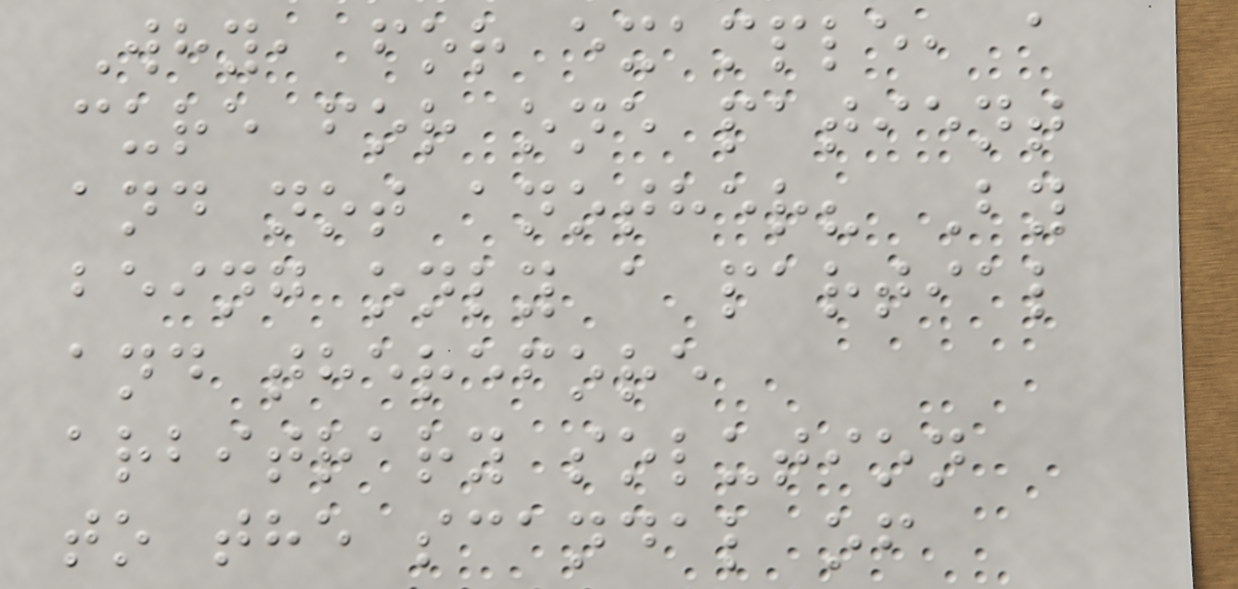Why, for example, a
cure for one patient
and not another? By
being only a partial
and therefore
arbitrary solution
to the scandal of
